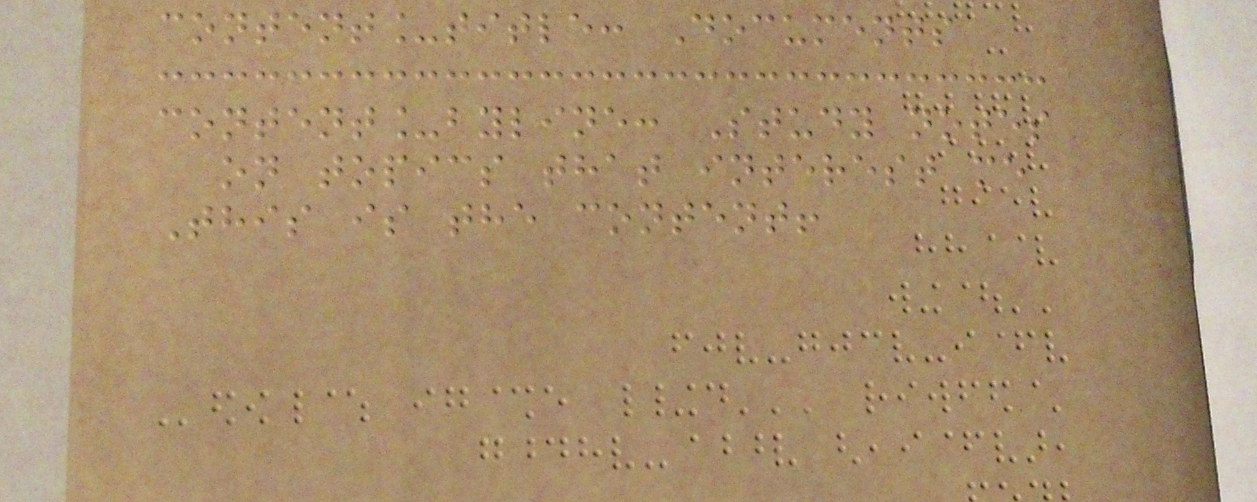content_title: Documents
content_byline: Study notes
on topics that interest me
This is the content!
